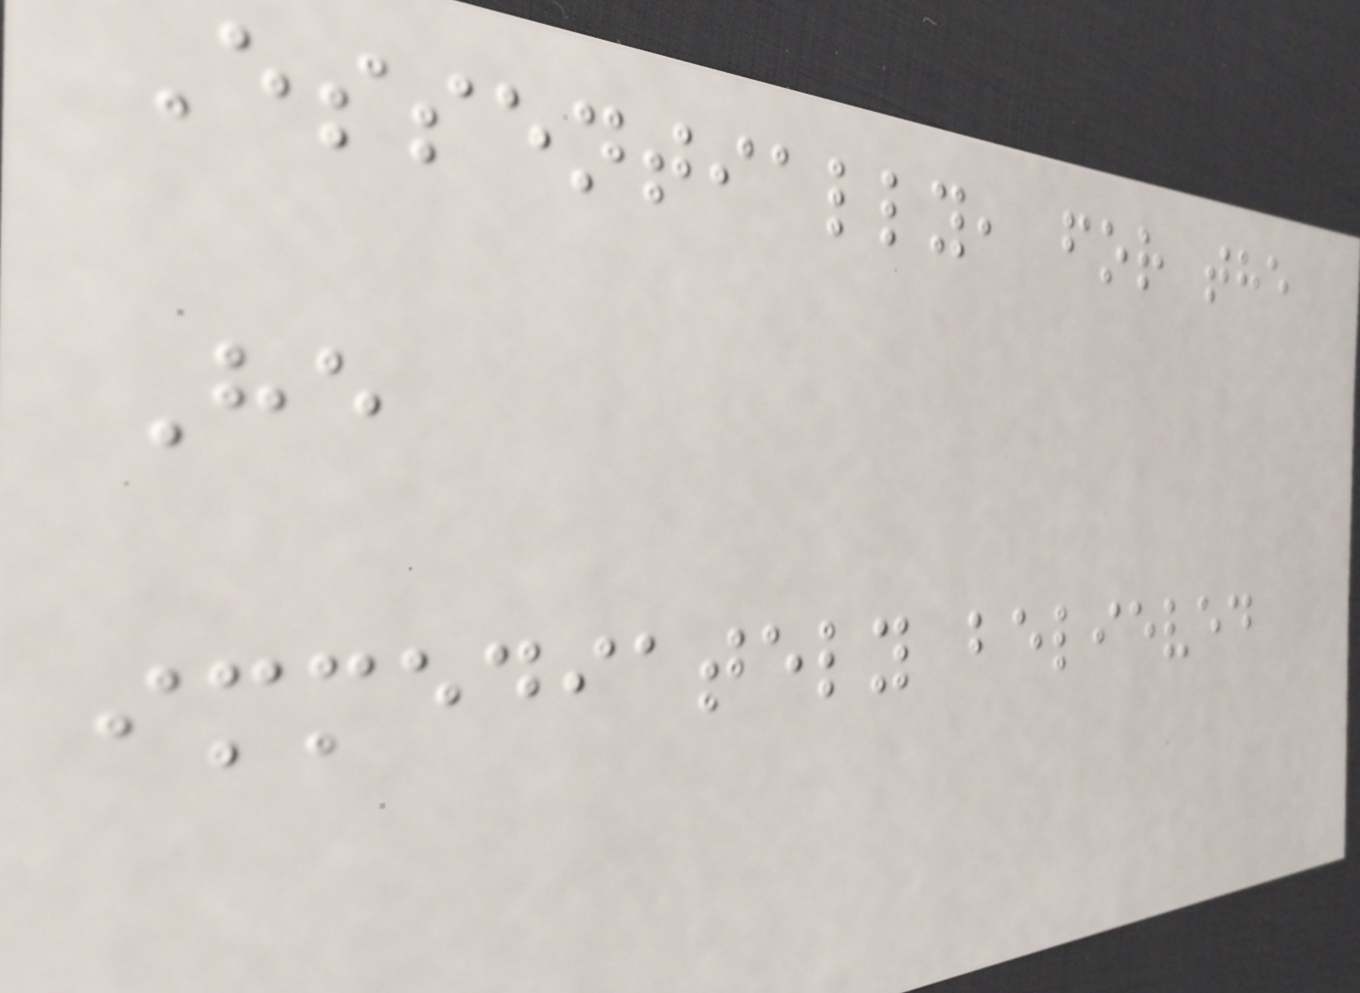Essentially, for the
He
immediately believed
